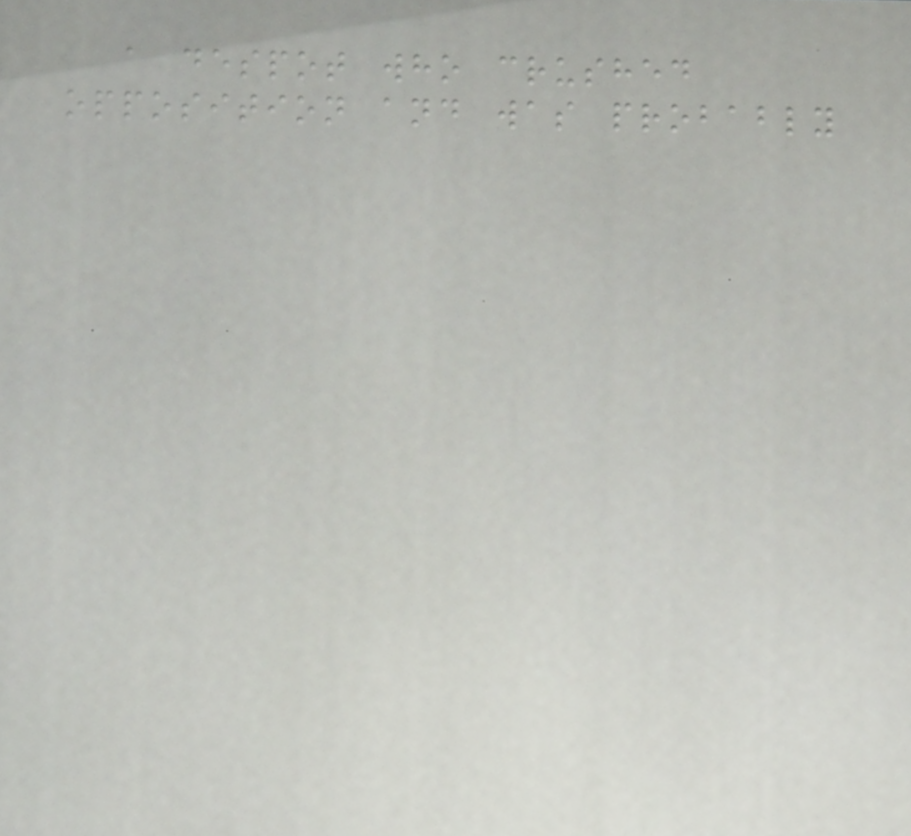a despot who crushed
opposition and was probably
